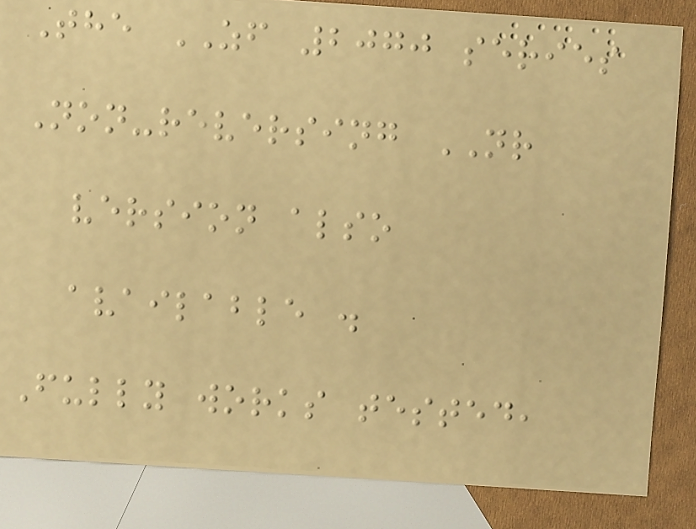The ZF 2070 series
Non-reversing NR
version also
available .
Fully works tested,
